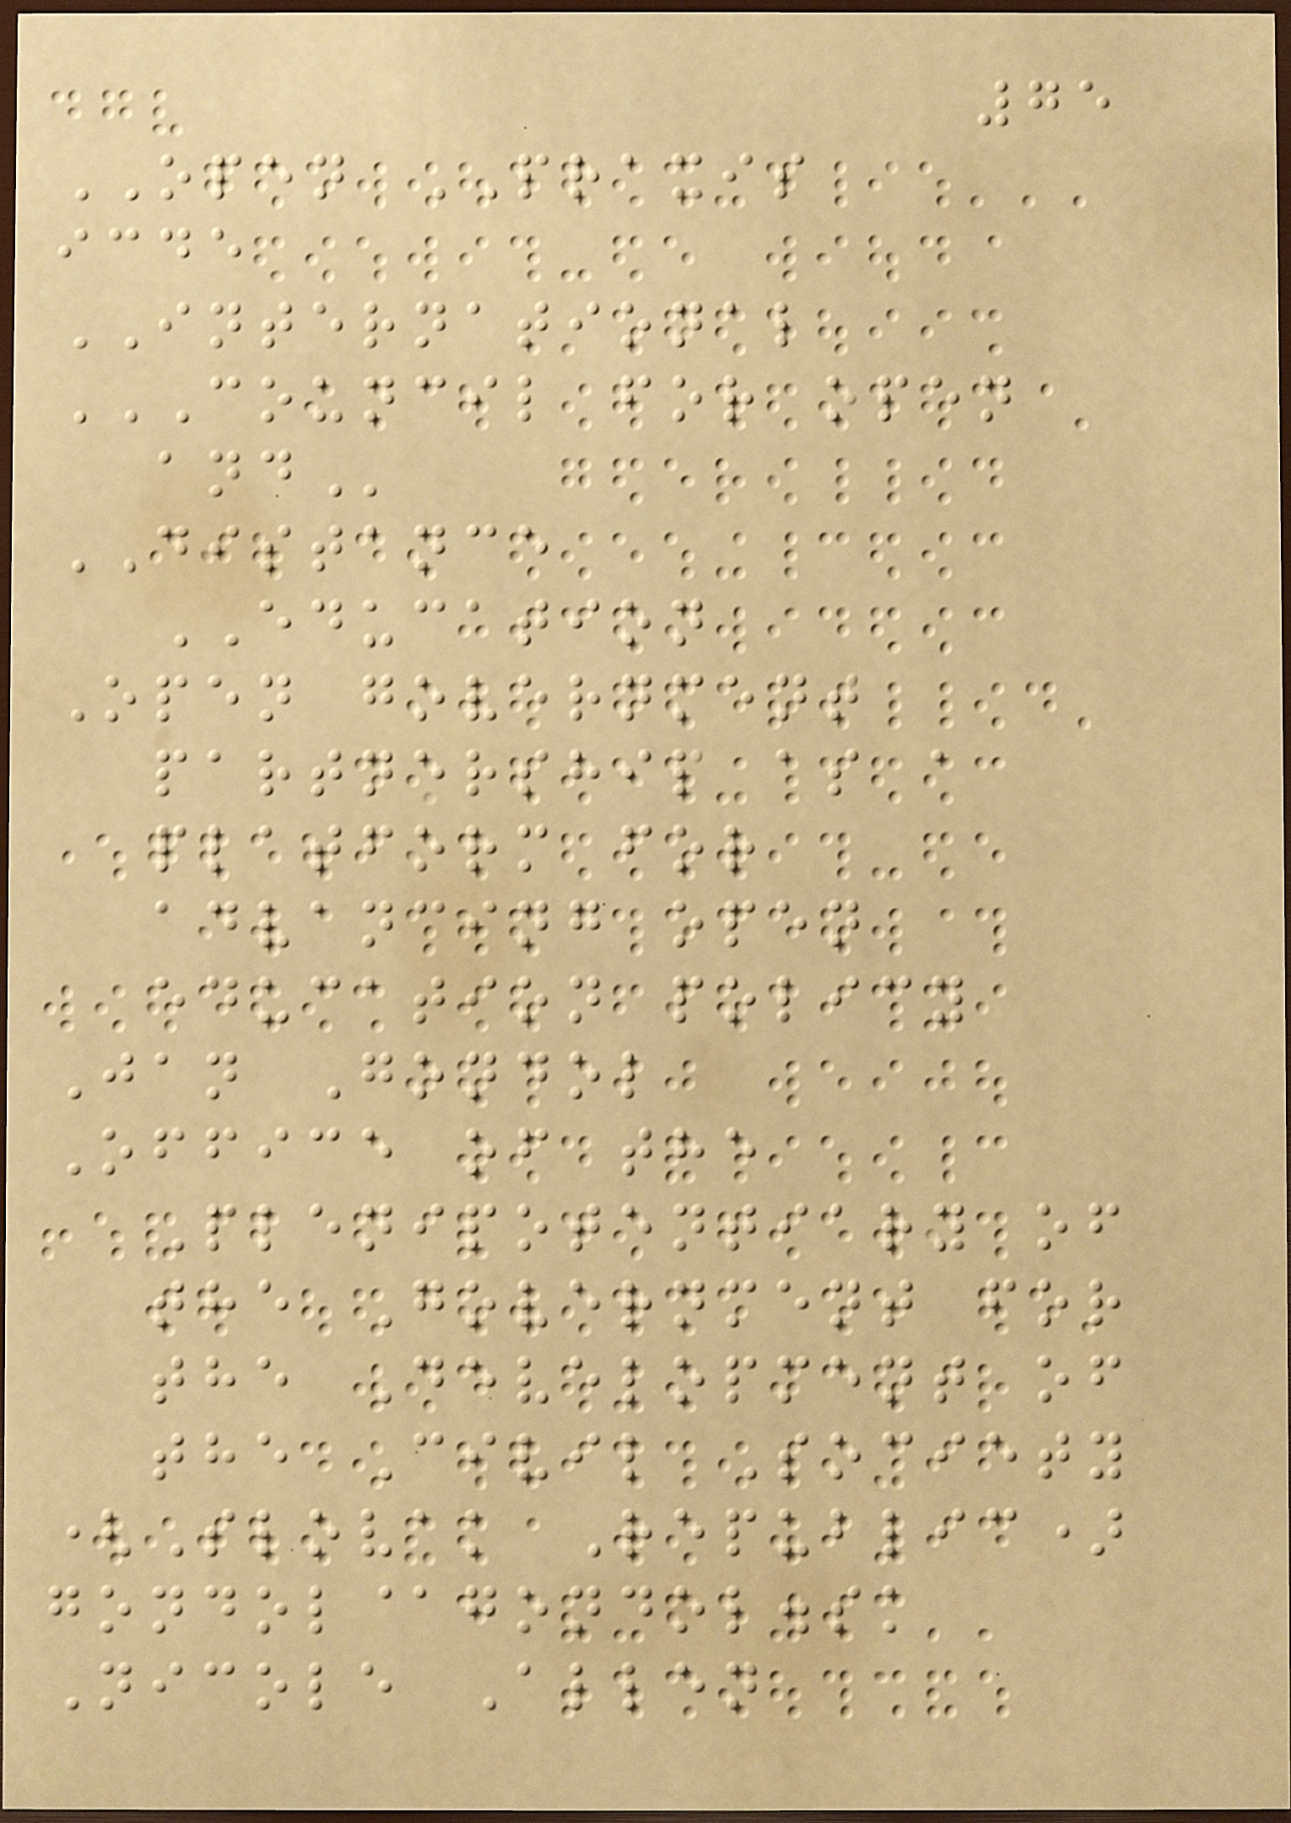75
OPEN PRAXIS
icde
INTERNATIONAL
COUNCIL FOR OPEN
AND
DISTANCE
EDUCATION
Open government
partnership as a
platform for
advancing open
education policy
Jan Gondol
Office of the
Plenipotentiary of
the Government for
the Development of
the Civil Society
(Slovak Republic)
gondol@gondol.sk
Nicole Allen
